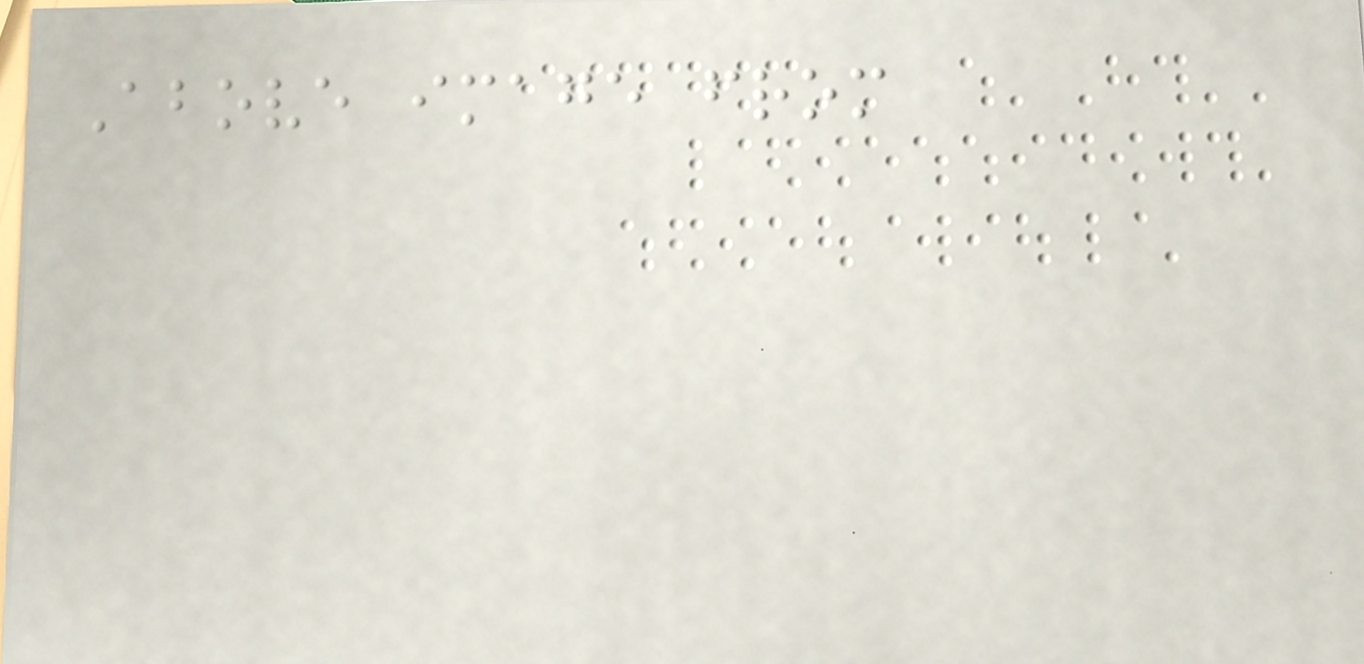Above image from
